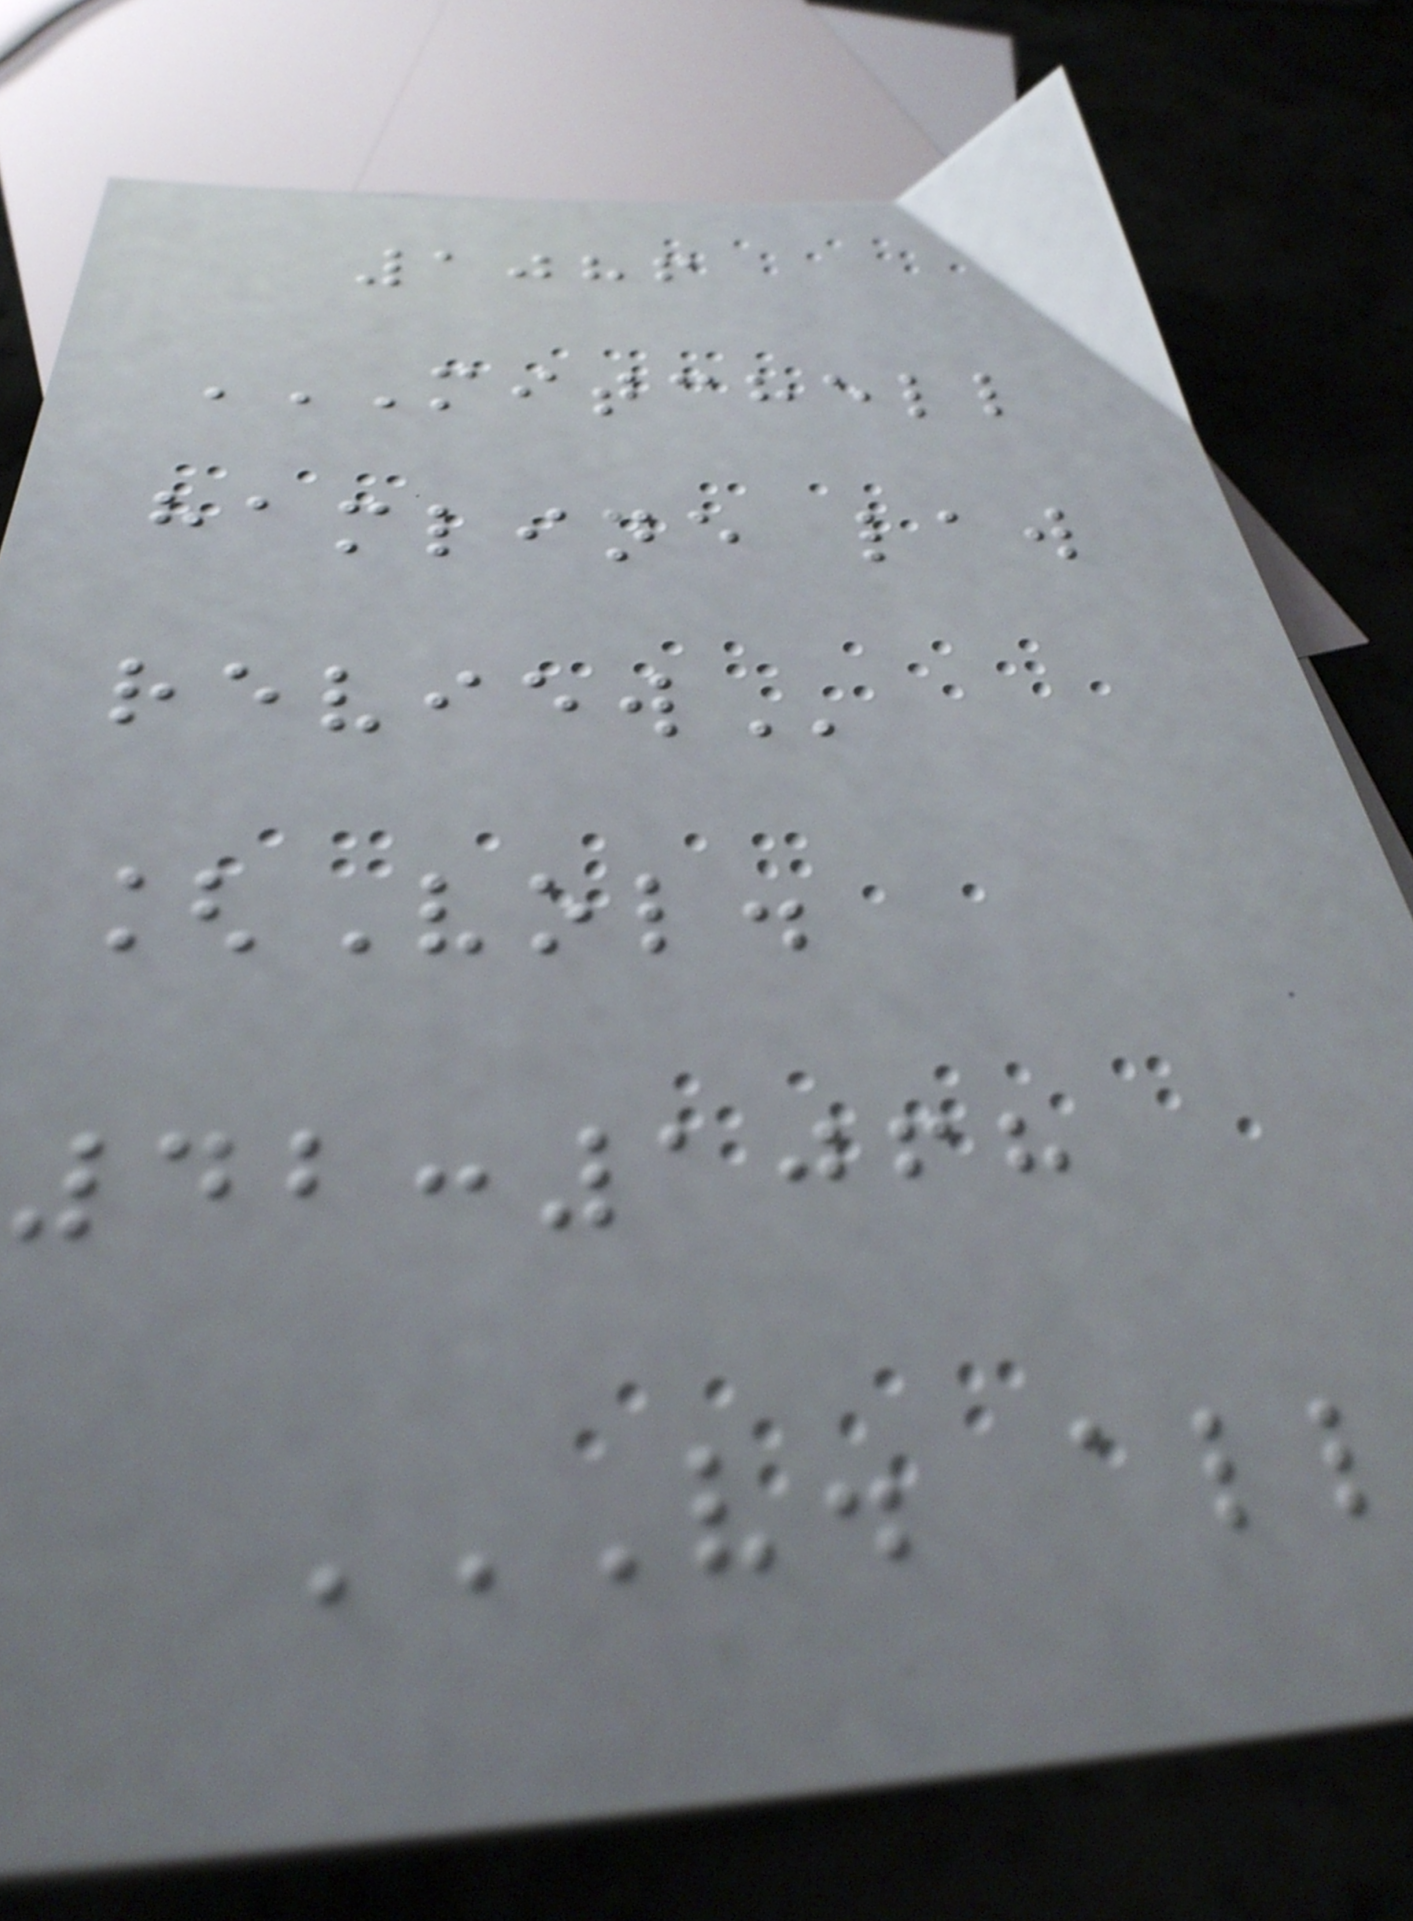1086
MITCHELL
HAMLINE LAW
REVIEW
[Vol.
42:1068
V. ALL
